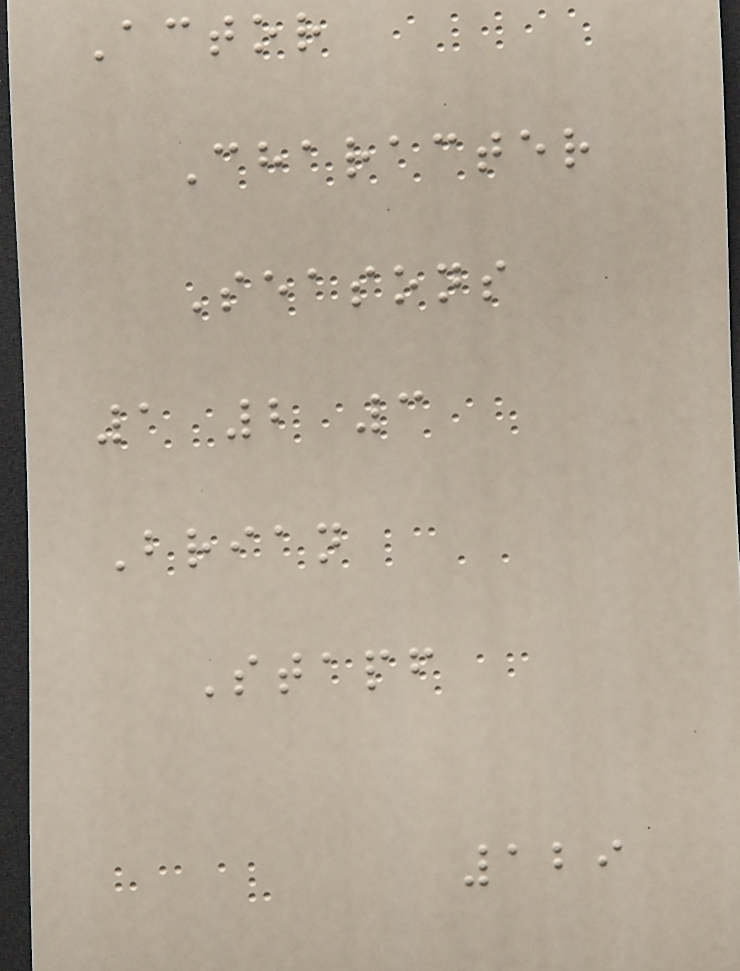Actor
Character
Seasons
1 2 3
Brian
Stapf
129
